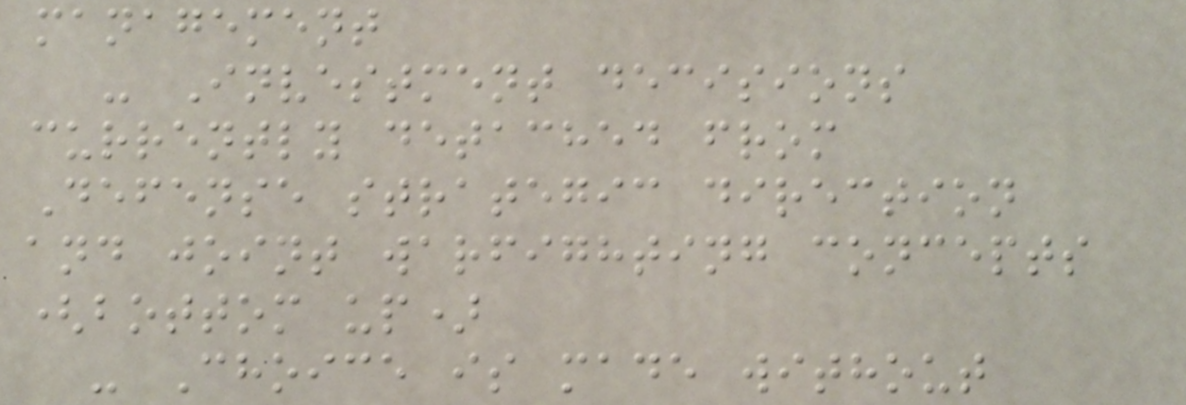management
- Investment decisions
currently detached from
Defense strategic direction
and joint warfighting concepts
(bottom up)
- Choice is made without
